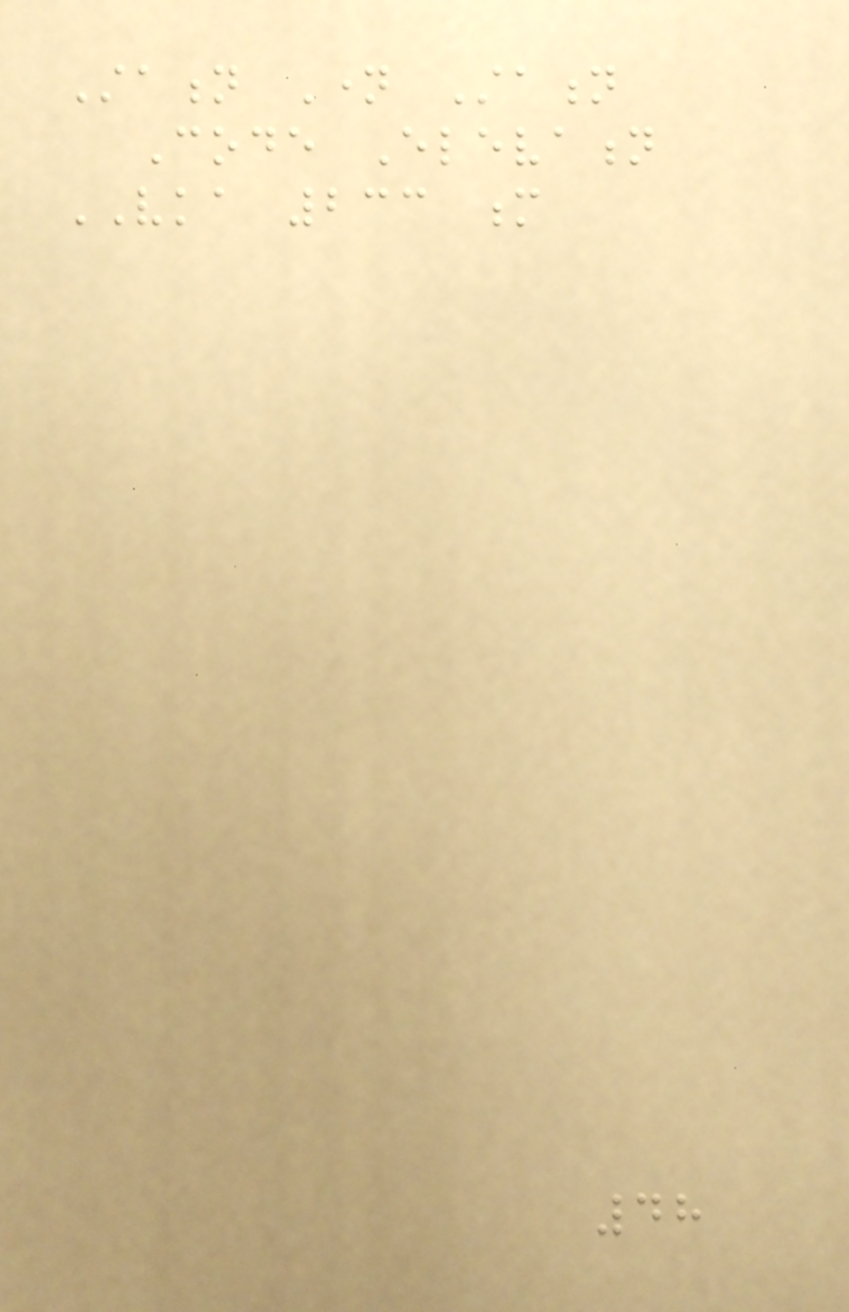Station Name Station
Code Elevation
VKA 233 m
48
